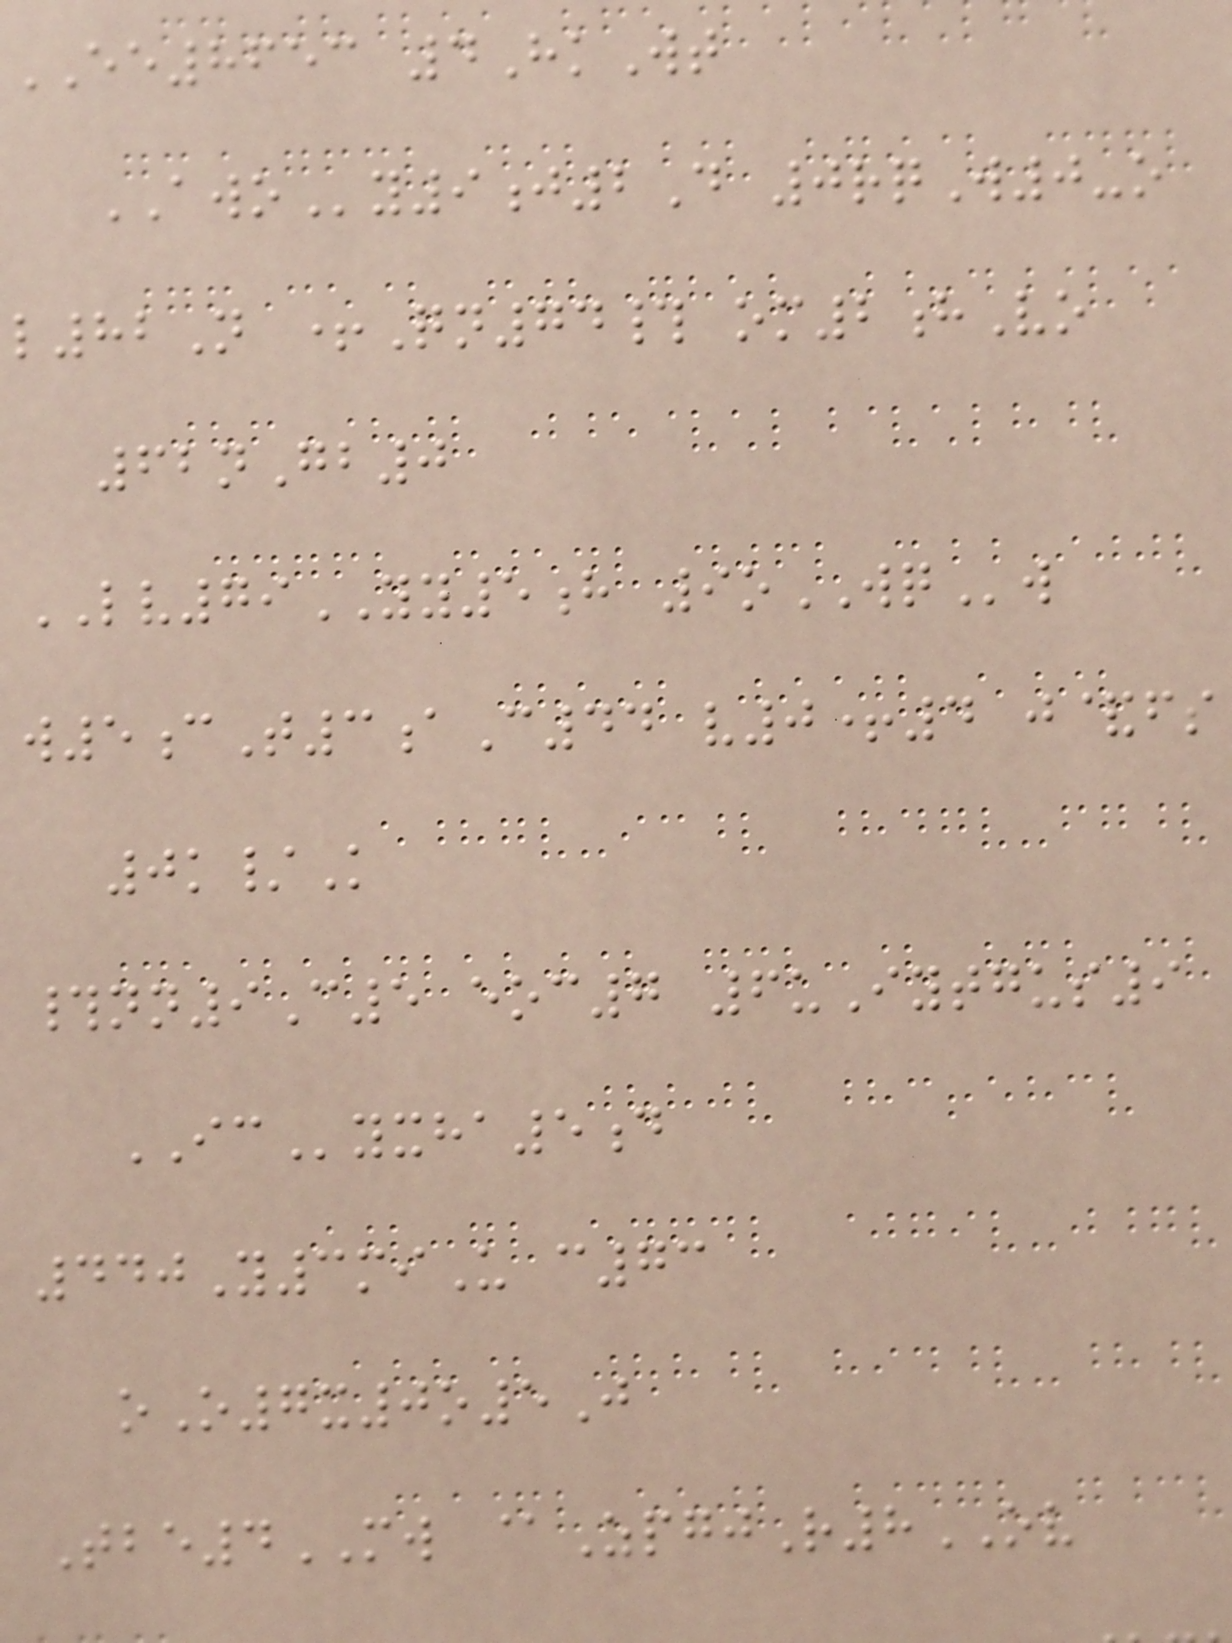EE8653 4HkWt
AWOy9j2D 0rqW0-o
l82N +Qn74# om2hVo
62nGb0
LV79YY5h 9oWQw
w5cT3aC44 v0+4 j&fs
0k/K
#nn9C5 eoc7 6uIytgus9
ICyxha5d
440Y3miU c73
oO7x0o5J
Tbe4MW @ZpgjR8OV
